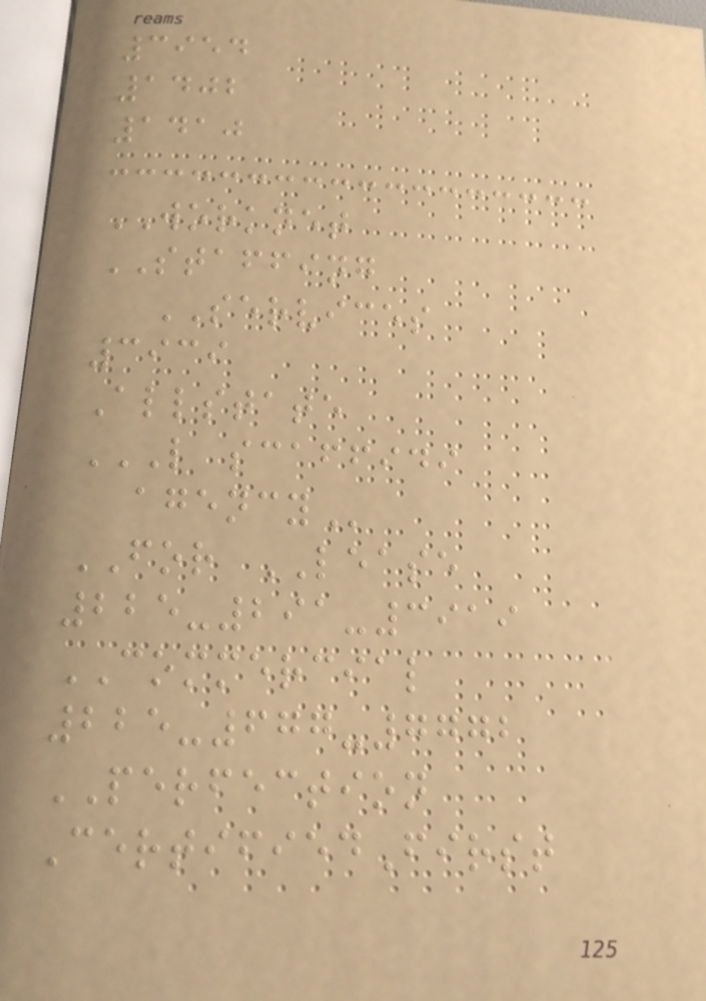3954
1402
1410
WORKNET
STAFFING
SERVICES
3939
Allstate
L SCAFFIDI
AGENCY
FOR LEASE
225-291-3919
COMMERCIAL
225-677-7772
PERFECTION
CertifiedFirst
